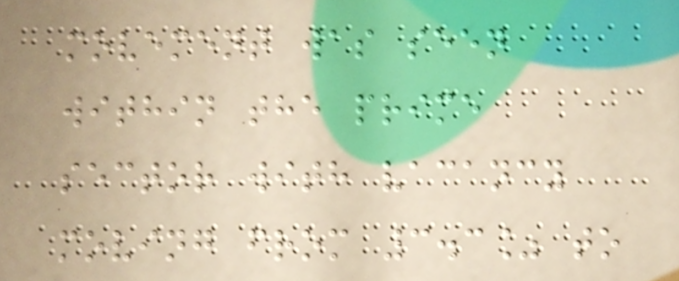movement was seen
within the prime
sector with vacancy
moving from 3.3% to
